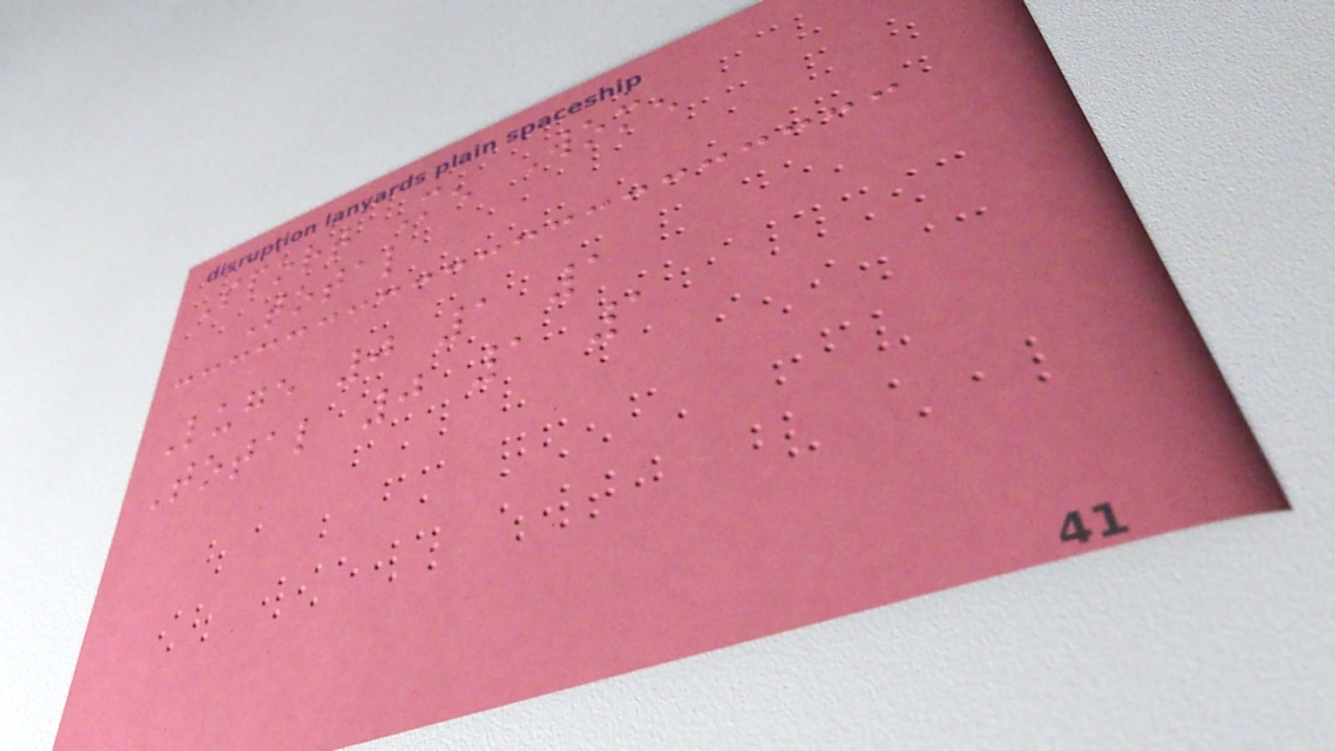Sport Men Women
Total
Luge 0 1 1
Total 0 1 1
